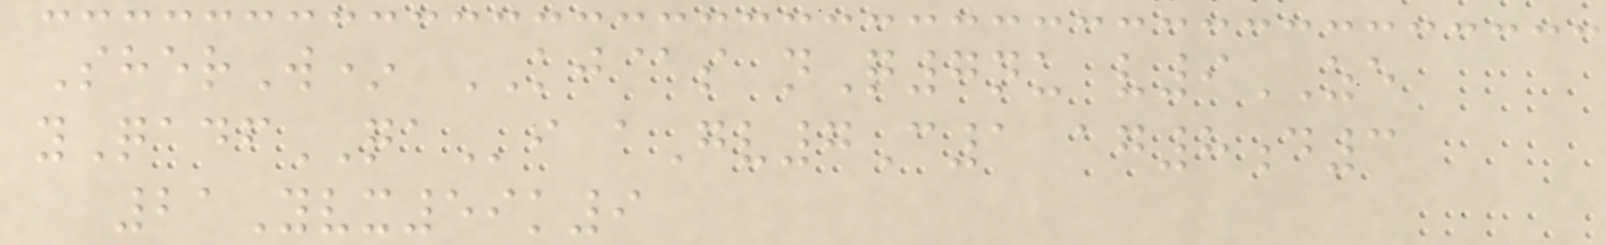SherW* KJ@s nQ7nu v9ZE
yQadfQAi aGv7C1 ag8d3
21Yvx59k9
